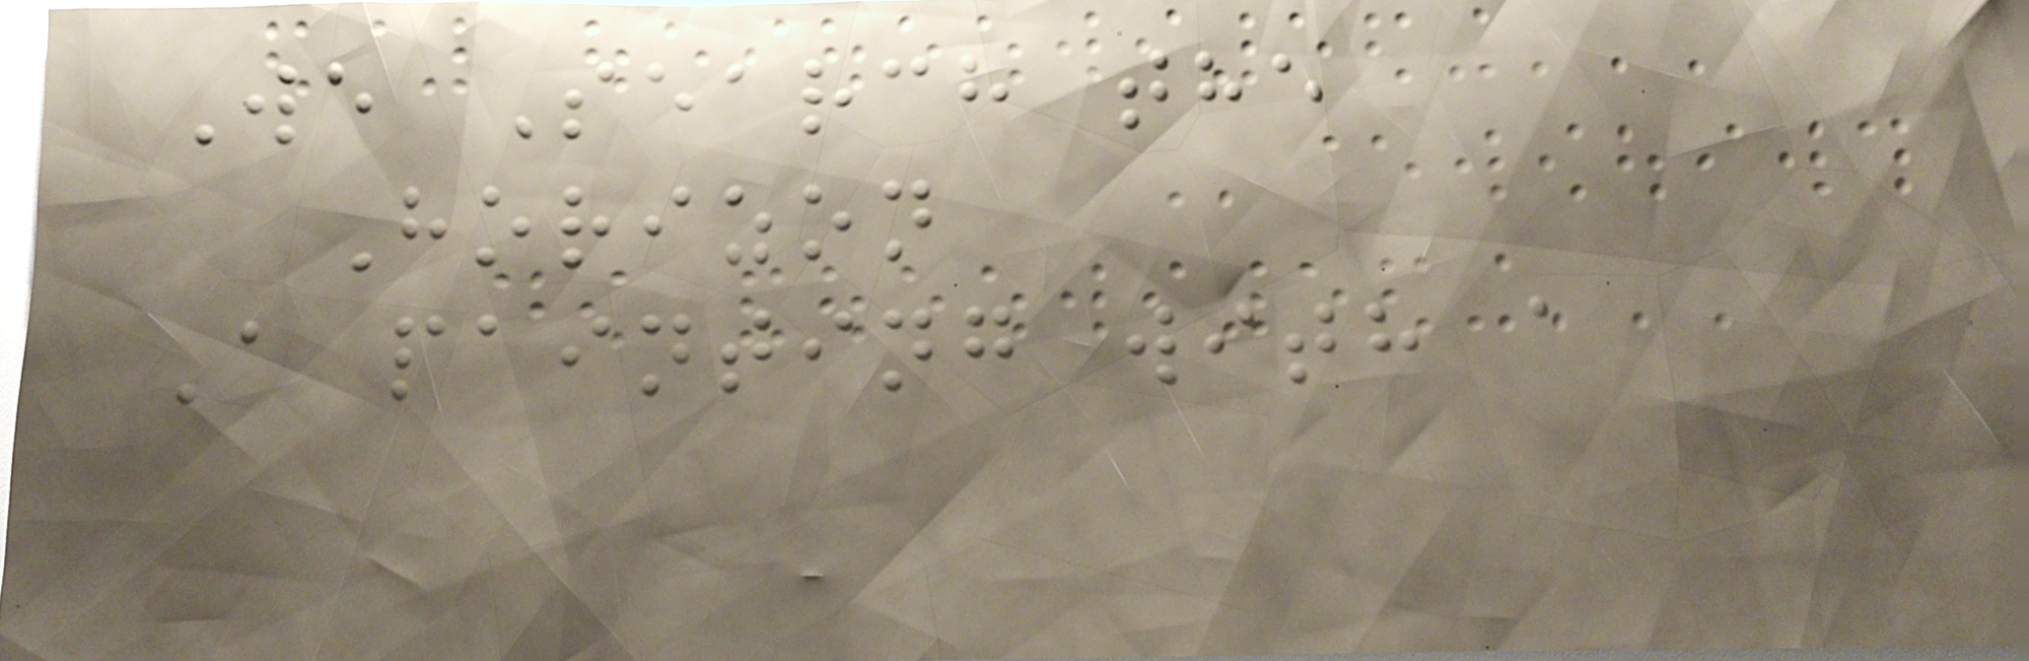We Search the
Horizon
A painting with a
